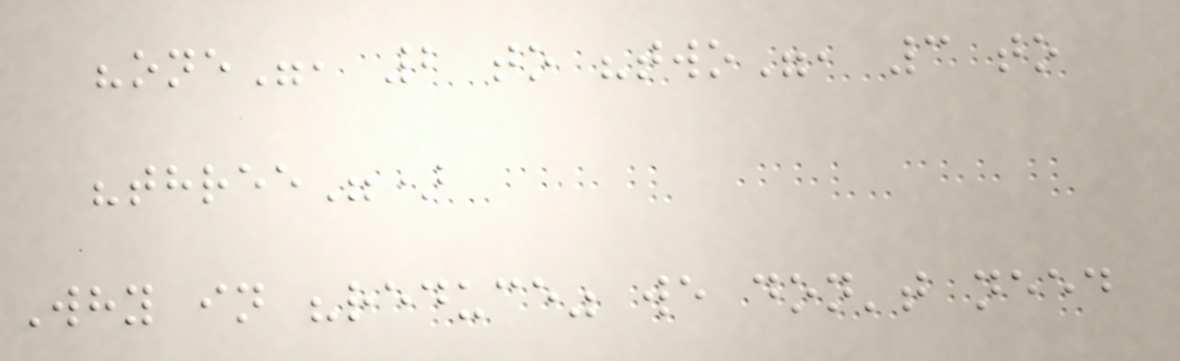"one", 2 to "two", 3 to
"three")
Why in "reduce" we don't need
